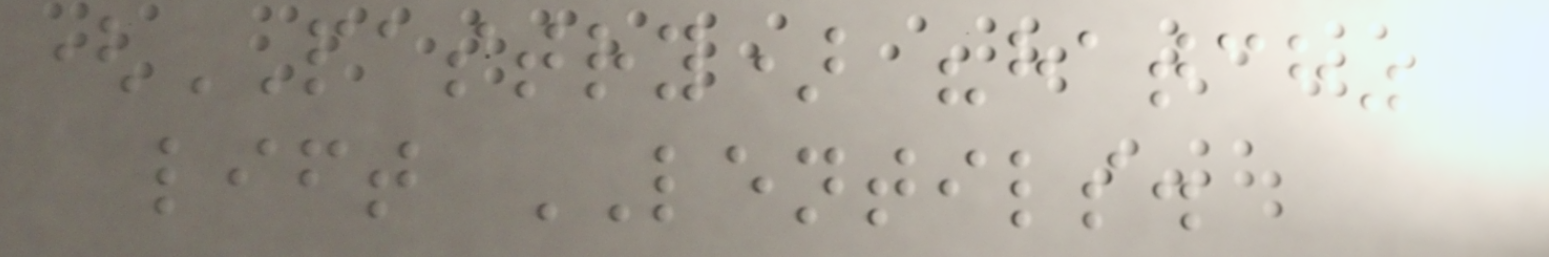(PASTRY) "hatch"
lift LENTILS.
